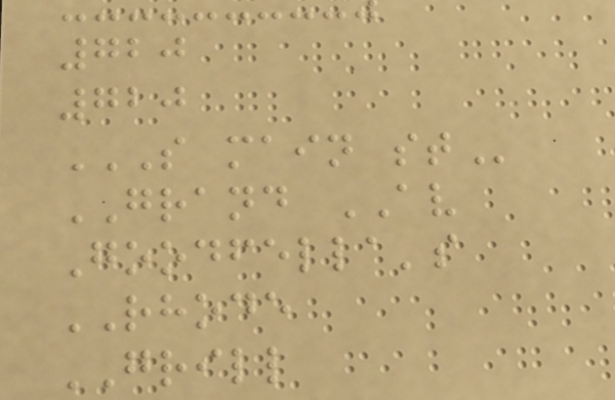720
720
S MAIN ST
GRAND AV
Goodfella's
RHODE
GRILL
